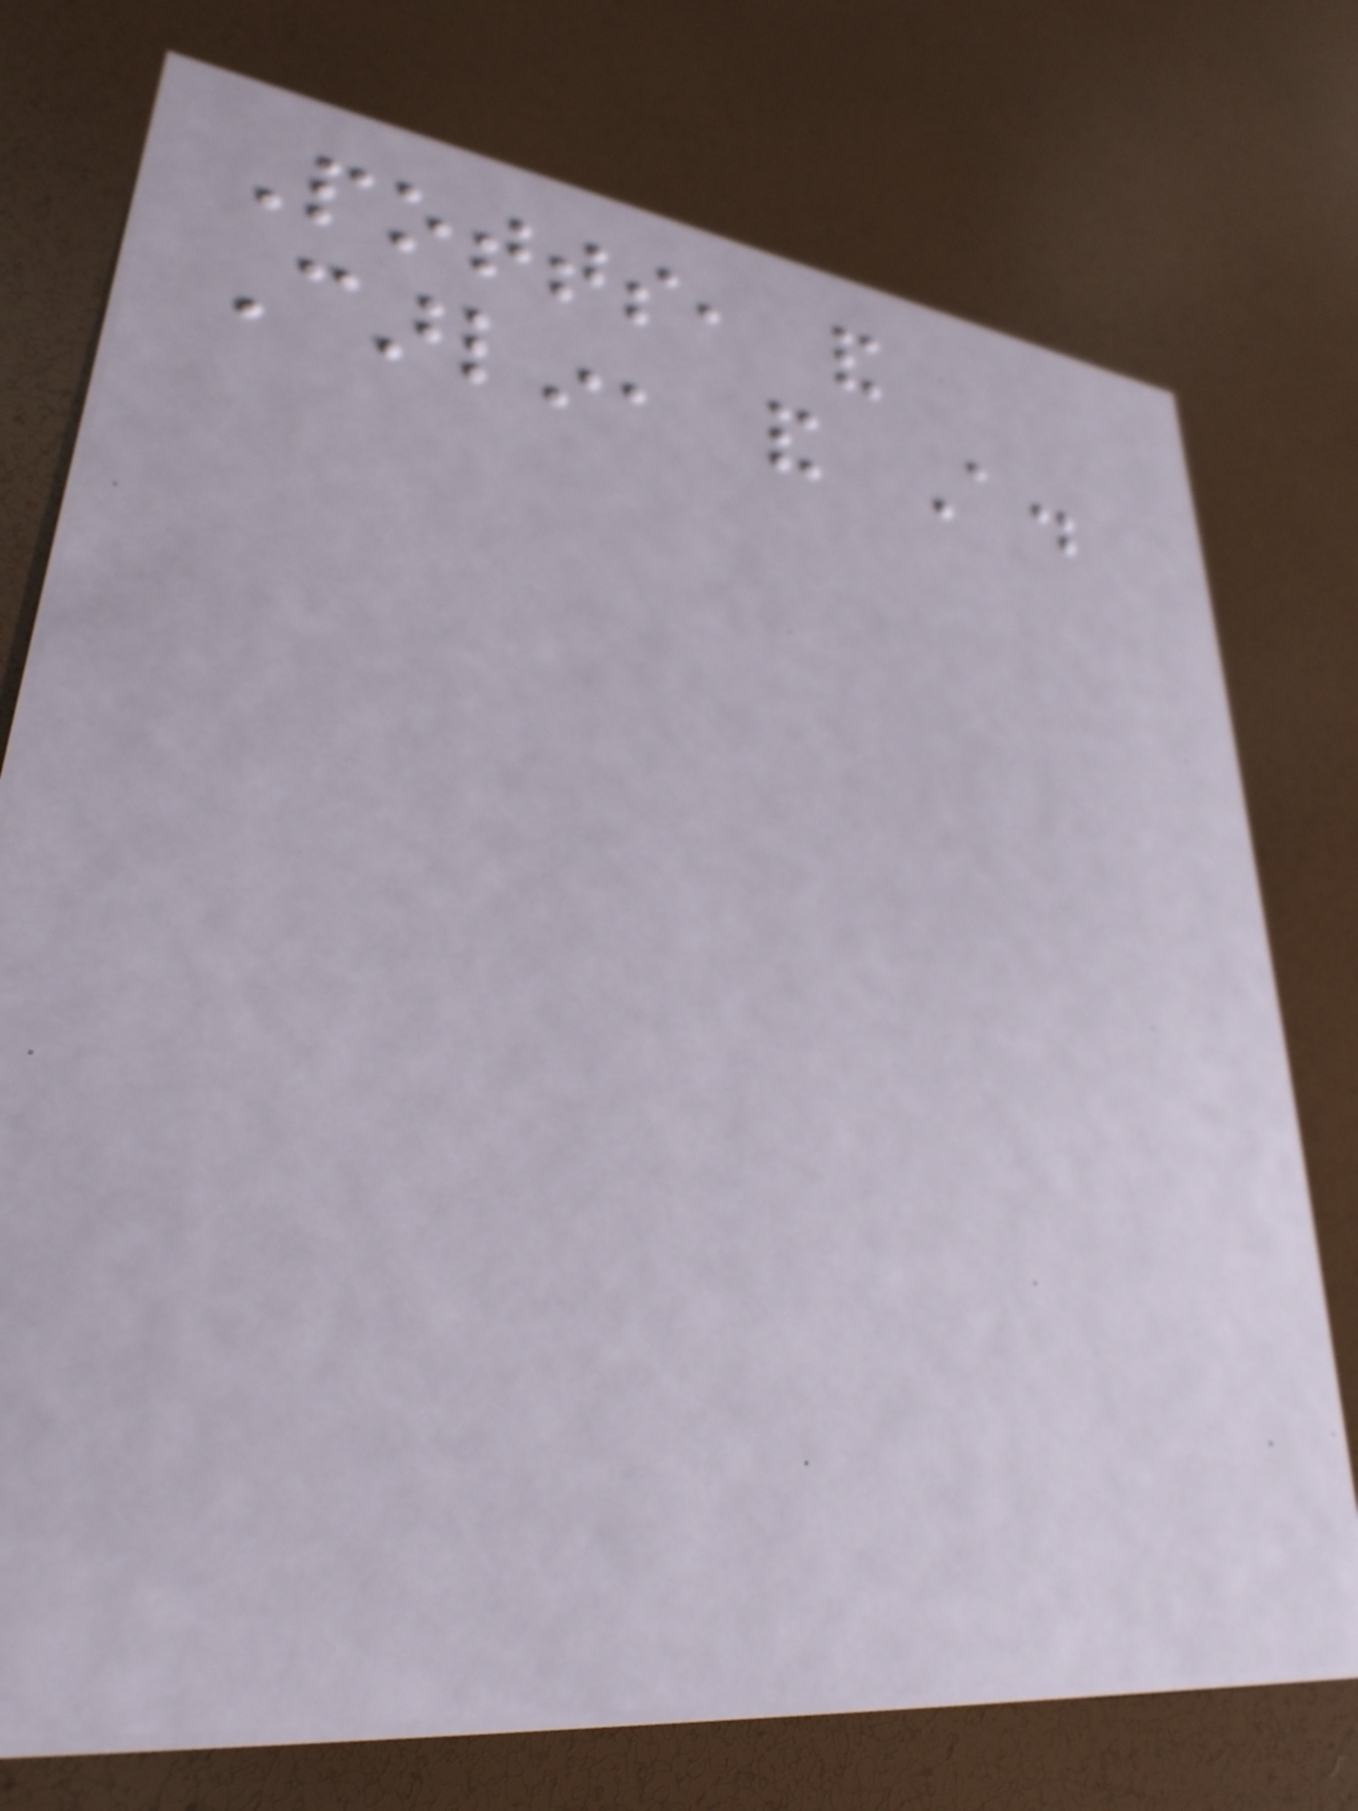Potts, and
Carlin, and A.
